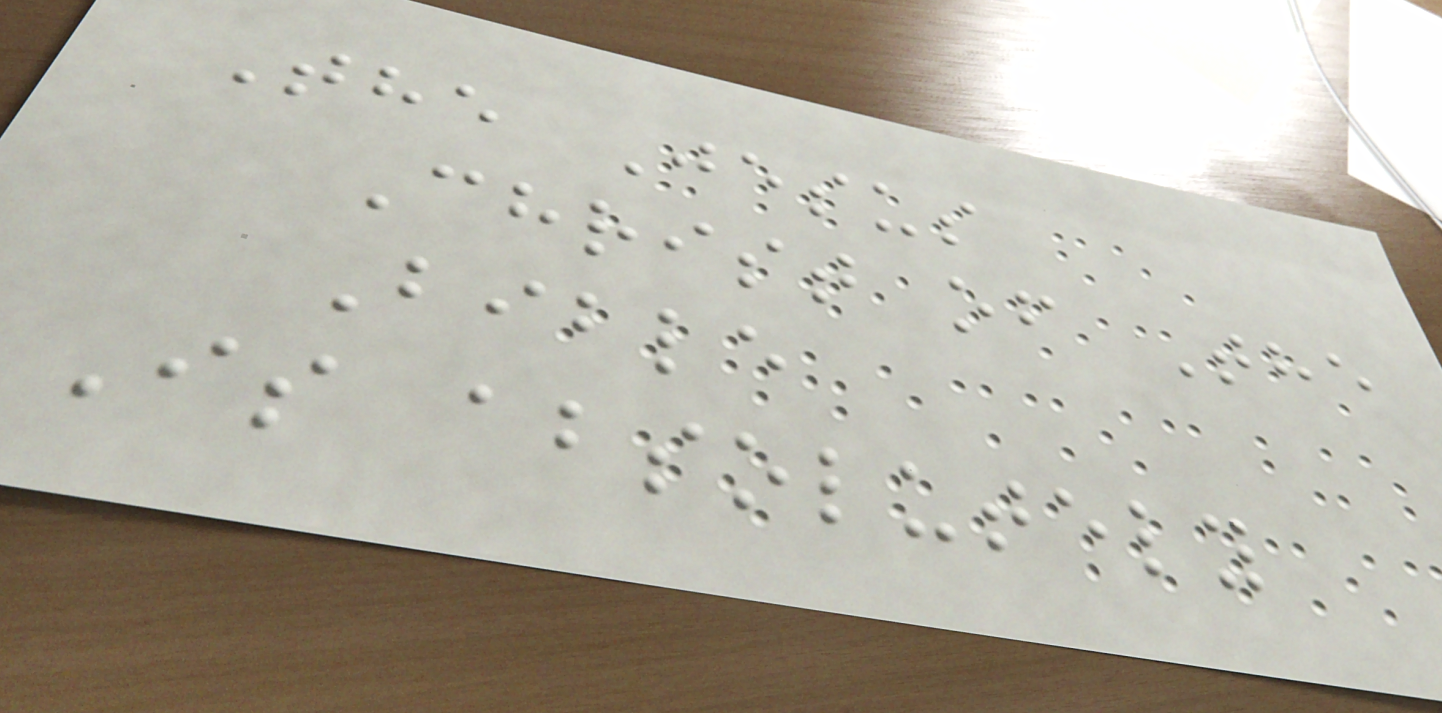The Jesus
Christ of The
Bible
Is absolutely
